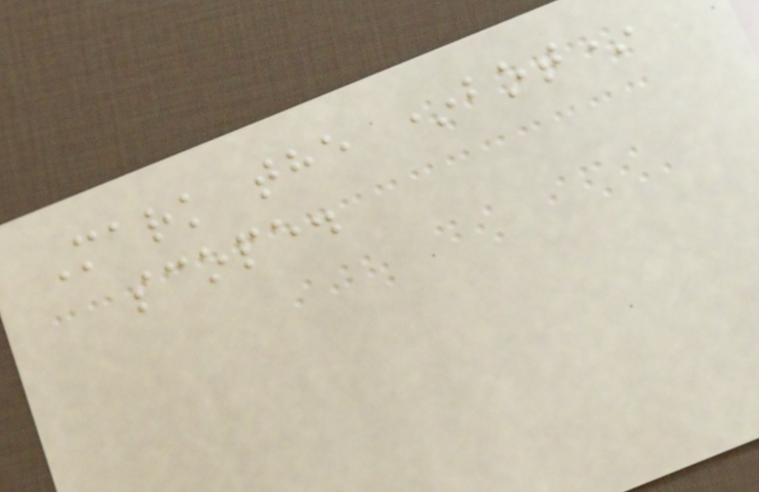Mark the *bot*
scope.
